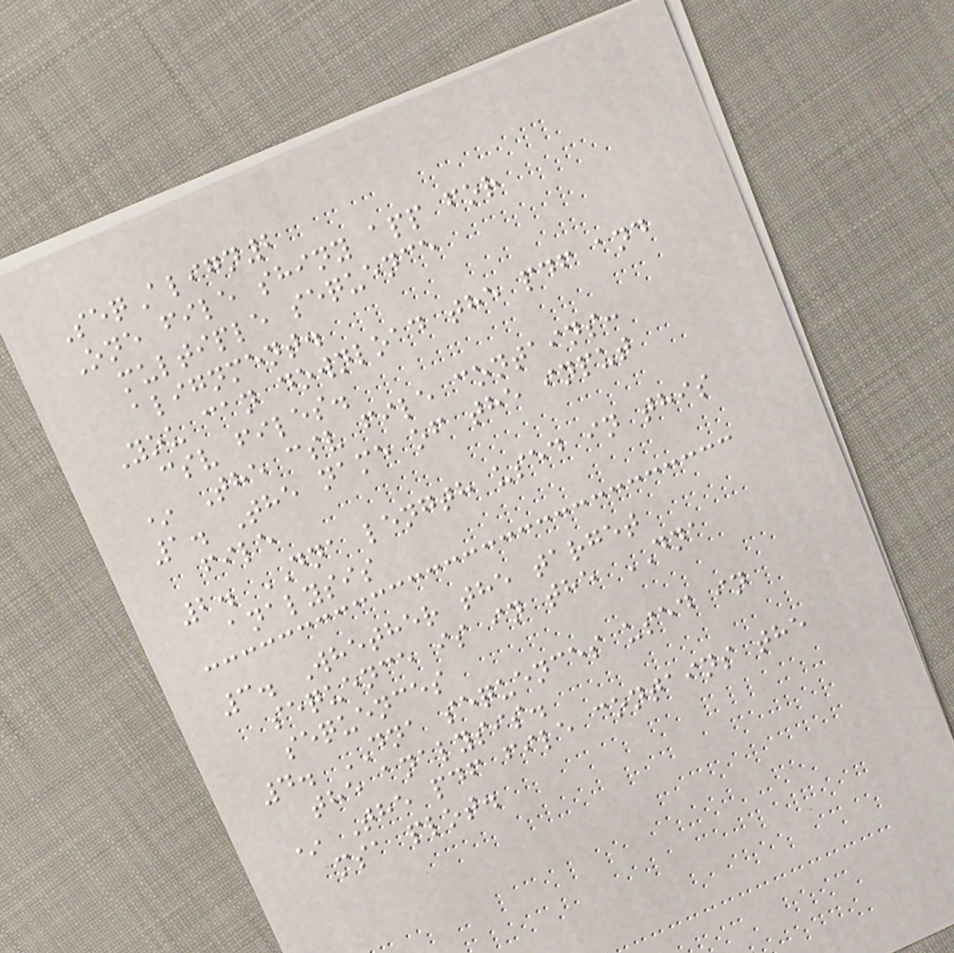SeqAlign2
One file shiny app for
multiple sequence
alignment.
You can download the pdf and
csv files.
* The csv file contains:
1. The name of the input
file
2. DNA length used in this
analysis
3. Whether the target
sequence is in the DNA
sequences
4. DNA sequences used in
the analysis.
* The pdf file contains the
msa plot.
